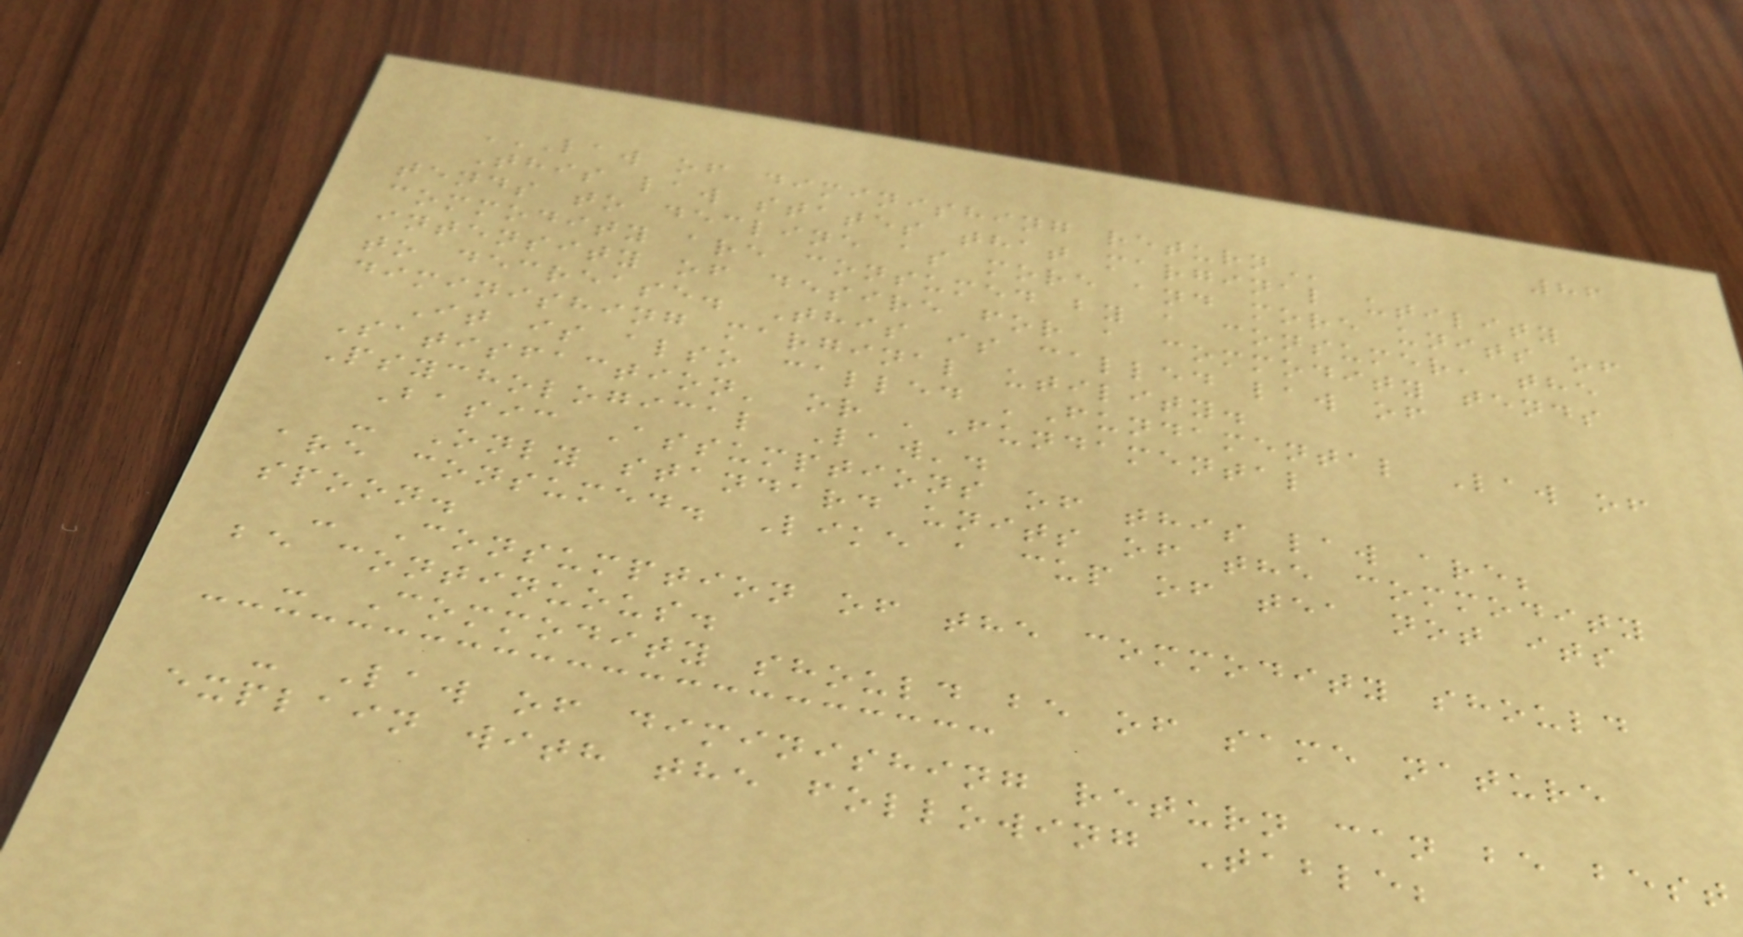86
LAW OF DIMINISHING RETURN
This law states that marginal utility
tends to decline as more and more units of
commodity are consumed by a consumer, the
intensity of desire for a commodity tends
to decrease. This is called law of
diminishing marginal utility.
It is also called 'Fundamental Law of
Satisfaction' or 'Fundamental
Psychological Law'.
Basic Assumptions of this law are;
- Only standard units of the commodity
are consumed. Like a cup of tea not its
spoon.
- Consumption of the commodity should
be continuous.
- Commodity should be of same nature
- Law of diminishing return can be best
explain with the following Table;
